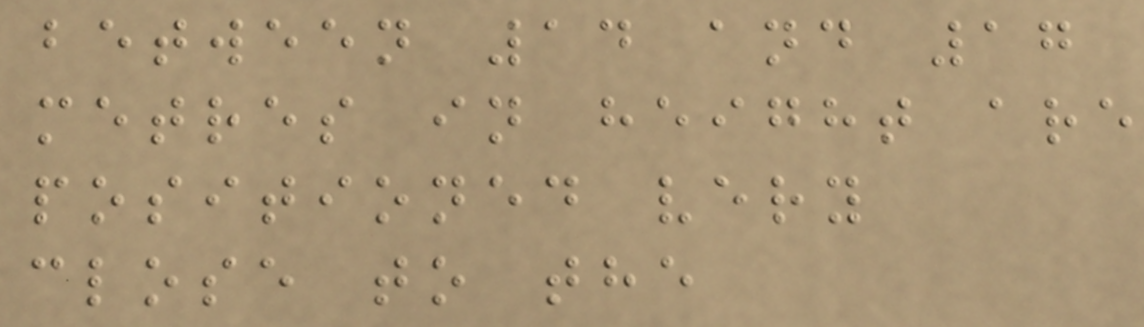between 14 and 17
metres in height are
positioned very
close to the
